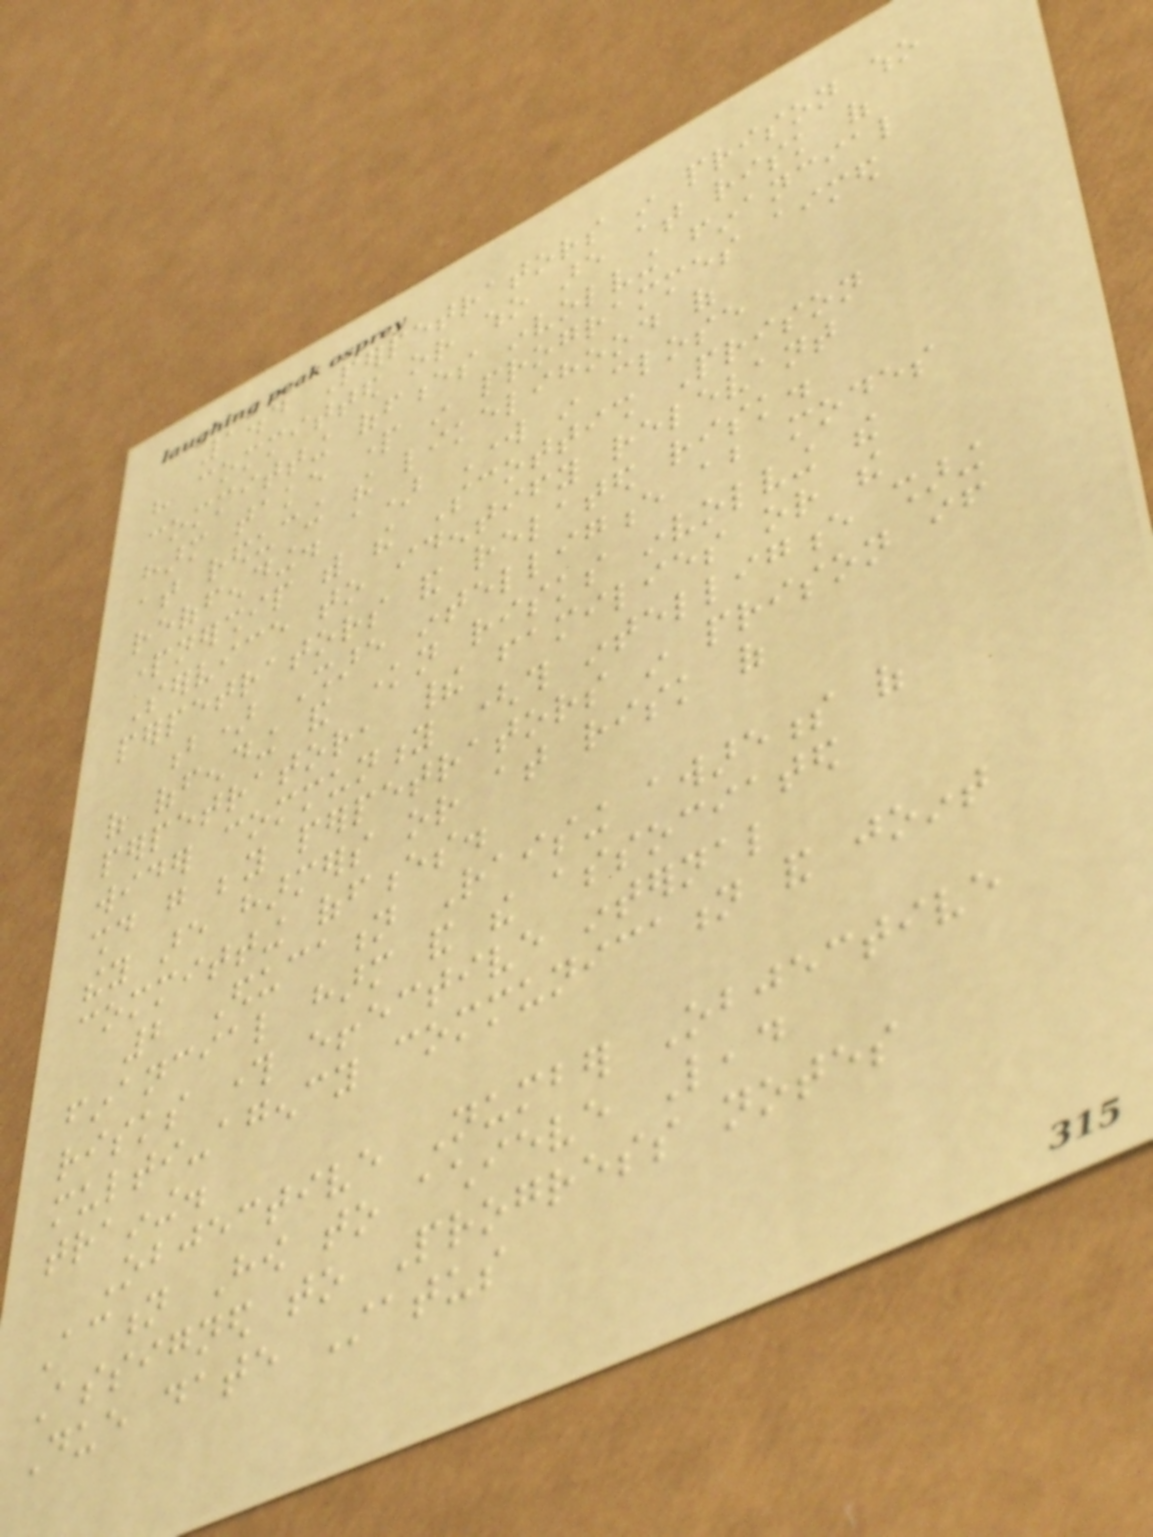1.4 Perpetrators in prison who
have committed or who are at risk of
committing offences involving financial
harm take part in programmes aimed
at reducing the likelihood of
reoffending. a) Work in close
partnership with the Scottish Prison
Service to identify relevant
perpetrators and related risk.
b) Share intelligence about modes
of offending and known risks involving the
perpetrator, their families or the
wider community (this intelligence sharing
should go beyond perpetrators in prison if
they are harmers or at risk of
committing offences.
2 Education Raising awareness of
financial harm and the associated
risks through effective internal
multi-agency communication and joint
training.
Objective Number Objective
Action How to achieve Lead
Assigned to Progress notes
Due date Status
